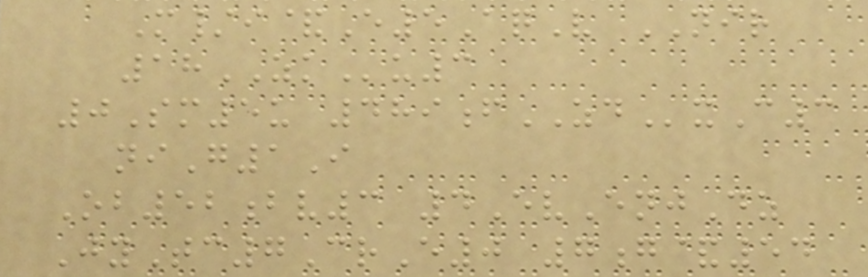M/i&E5AqV NIR
18ZKu3
0Sm5u 489fZDxC3
niG1I
Ob52bv3 4EvEnjDz
JyTc7CrE0 7g&54
